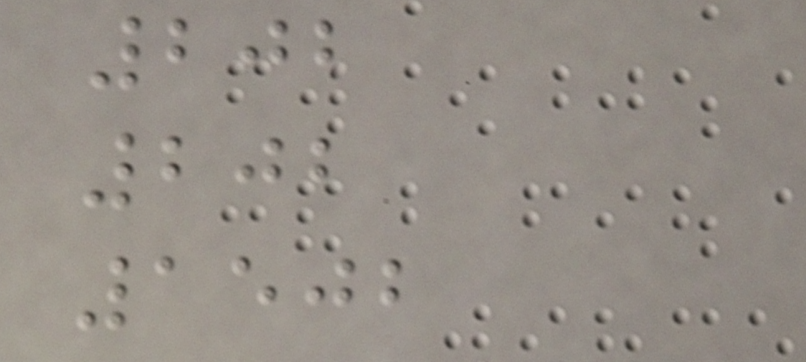202
202
1502
